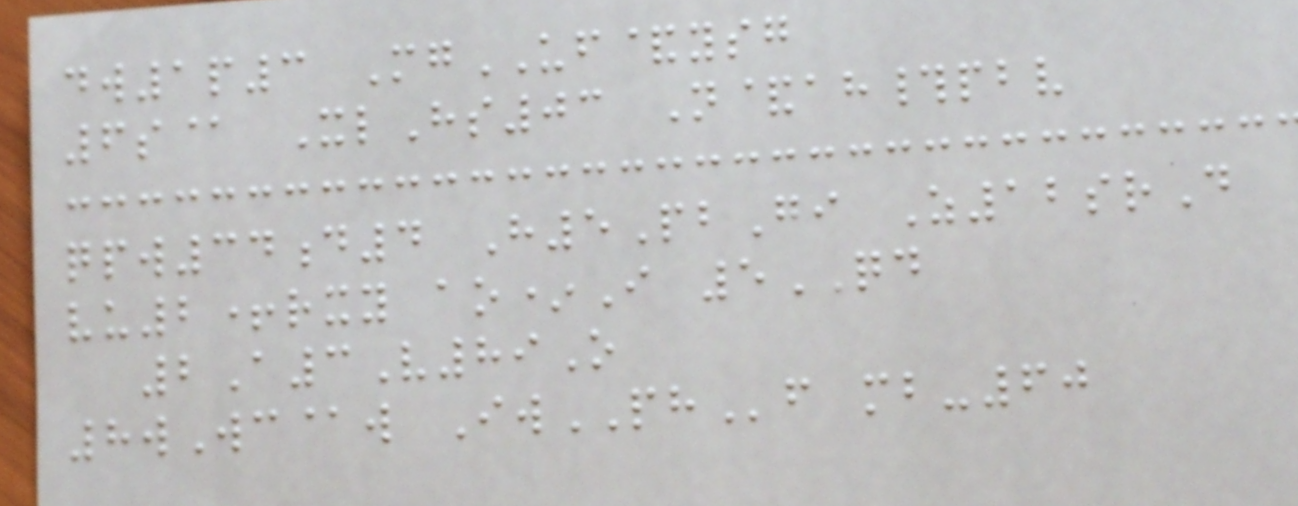dw1p3 MgUF&ysg
6s@ XlHs03 N&ah#pbv
qpw34d4 H5PbGi Z12srD
vu2+rxy ao*I 5QD
2A3V89O
8wWc@w IwPHf mb-60
